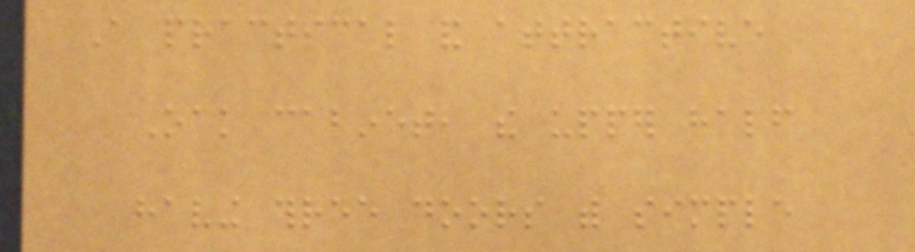A practical and attractive
Oak cabinet, the upper half
having three doors with simple
